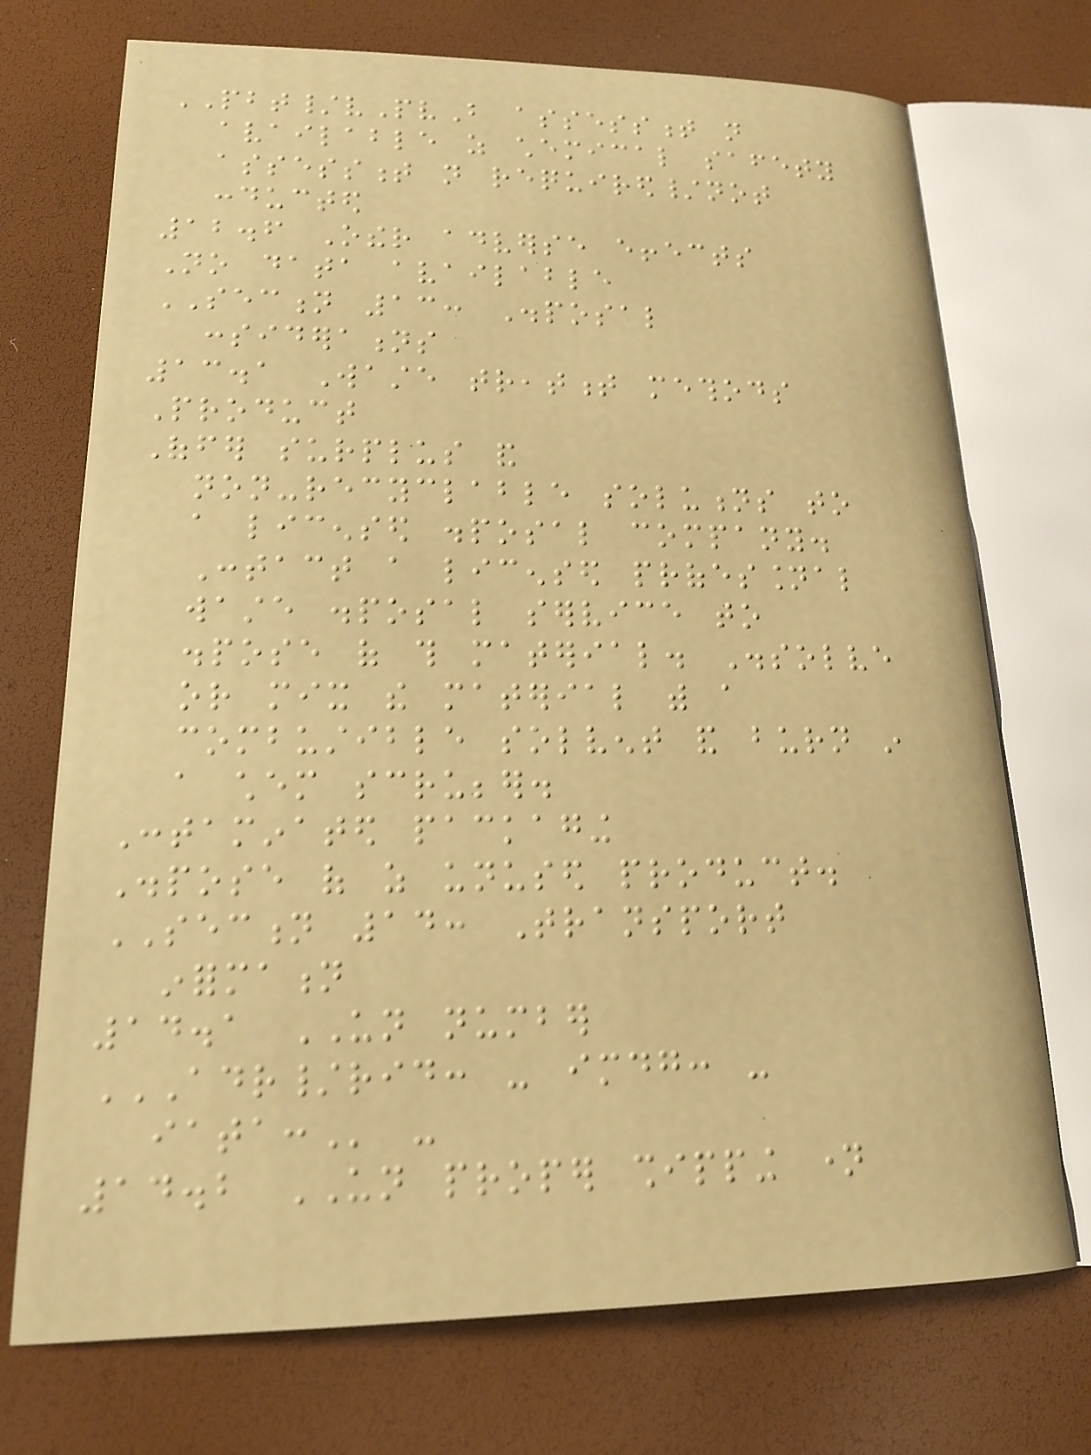PBT/vPvB assessment not
available as chemical safety
assessment not required/not
conducted
12.6 Other adverse effects
No data available
SECTION 13: Disposal
considerations
13.1 Waste treatment methods
Product
Offer surplus and
non-recyclable solutions to
a licensed disposal company.
Contact a licensed professional
waste disposal service to
dispose of this material. Dissolve
or mix the material with a
combustible solvent and burn in
a chem scrubber.
Contaminated packaging
Dispose of as unused product.
SECTION 14: Transport
information
14.1 UN number
ADR/RID: - IMDG: -
IATA: -
14.2 UN proper shipping name
